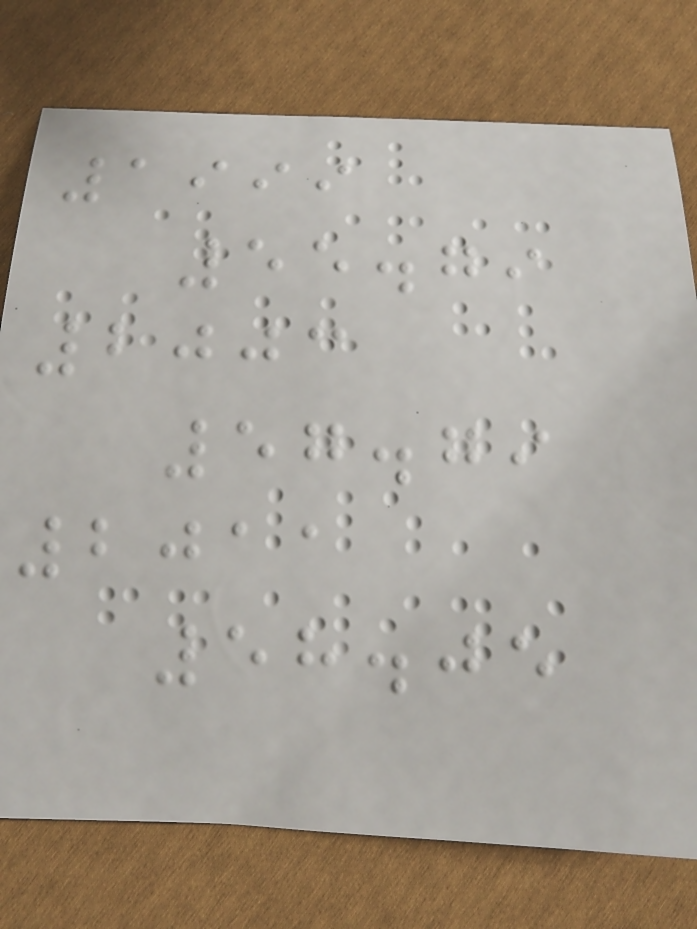1999
55.79
2003
57.79
2011
58.05
